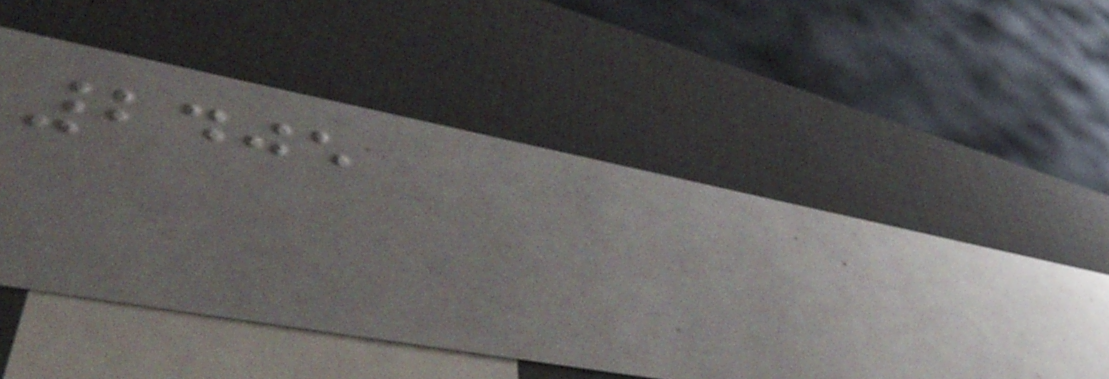2405
